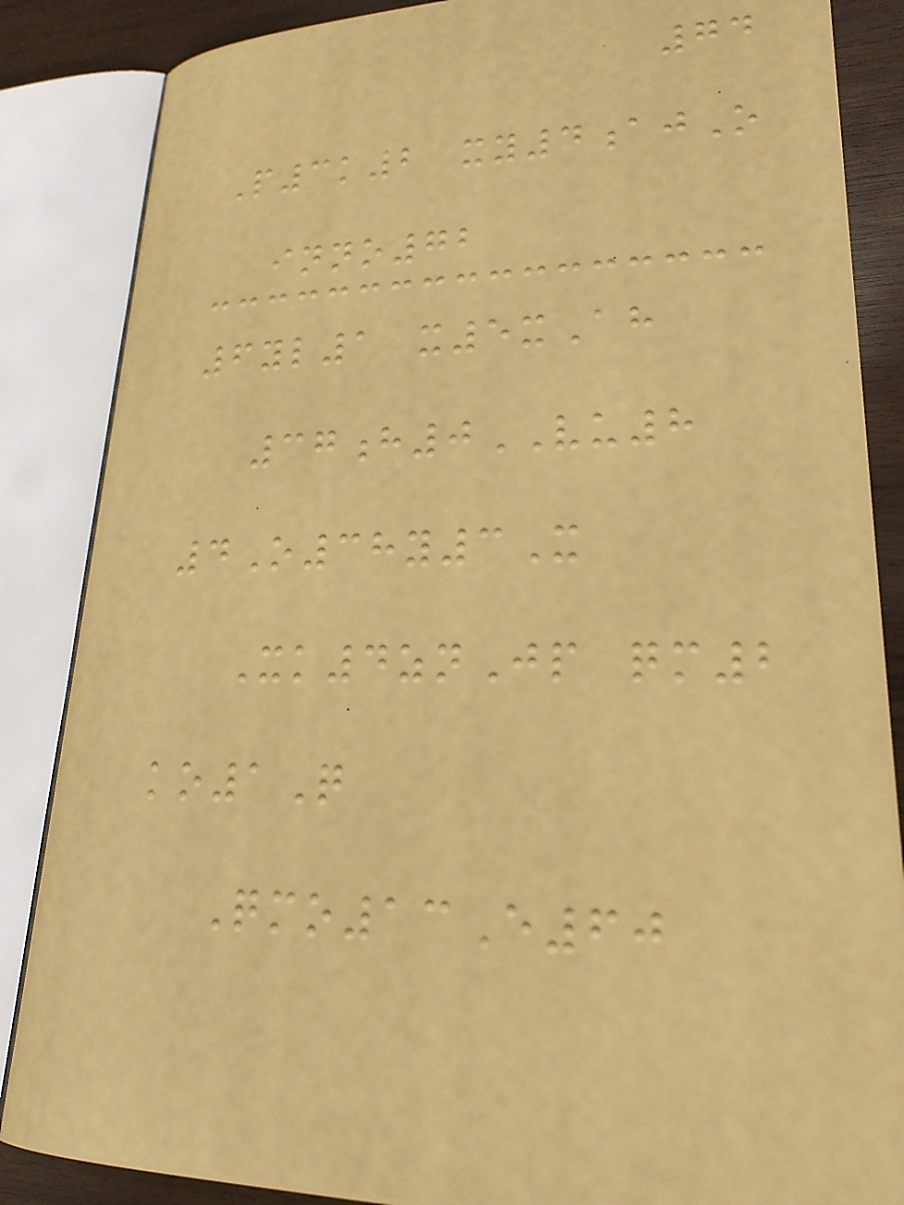74
P3k2 xy4ajO
inno72
6yl1 x5xAh
37h0VU8
4O38y3X
Xk4znJp qm2
ko1Q
Qmo13E60
